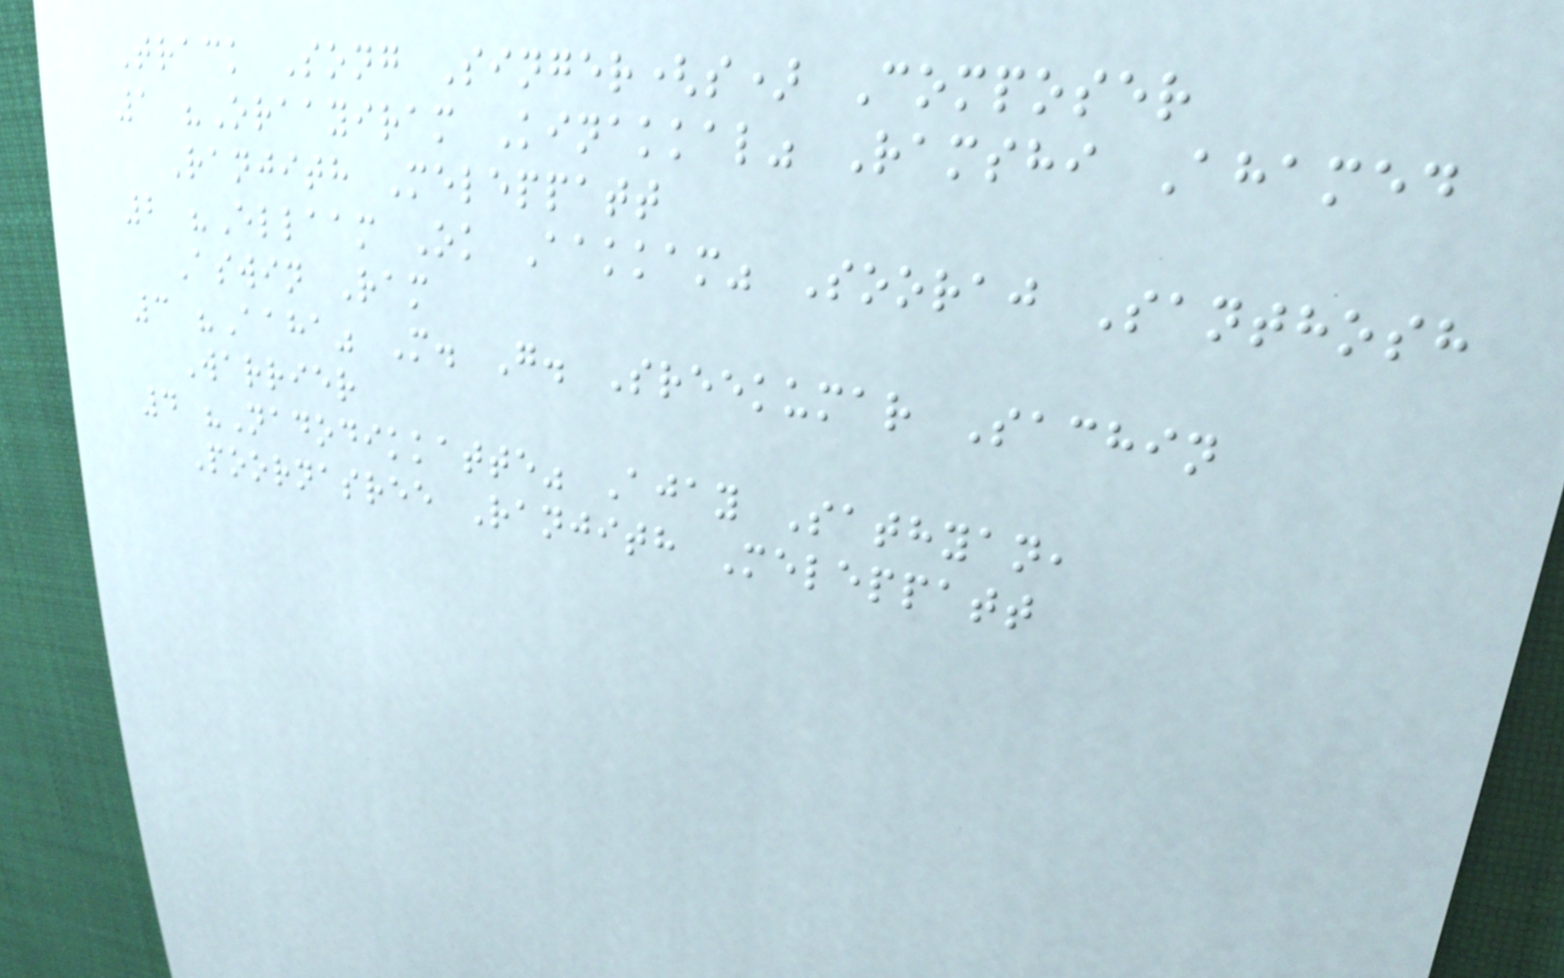Track Song Singer(s) Composer
1 "Oraayiram Kinakkal" Ramshi Ahamed
Ranjith Meleppatt
2 "Ellaam Ok Aakkam" Sooraj Santhosh
Aswin Ram
3 "Aaha" M. G. Sreekumar Sachin
Warrier
4 "Nadodikkatte" Ajay Sathyan,
Poornasree Ranjith Meleppatt
